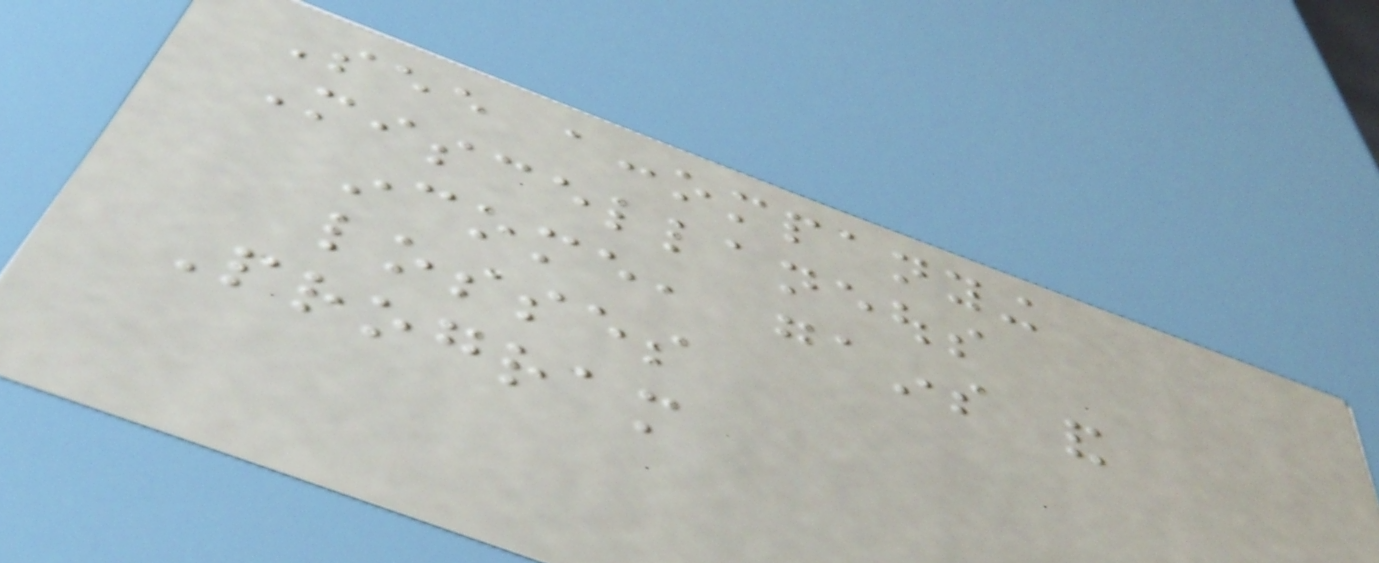See accompanying
Miscellaneous
income, gains and
losses
Program
